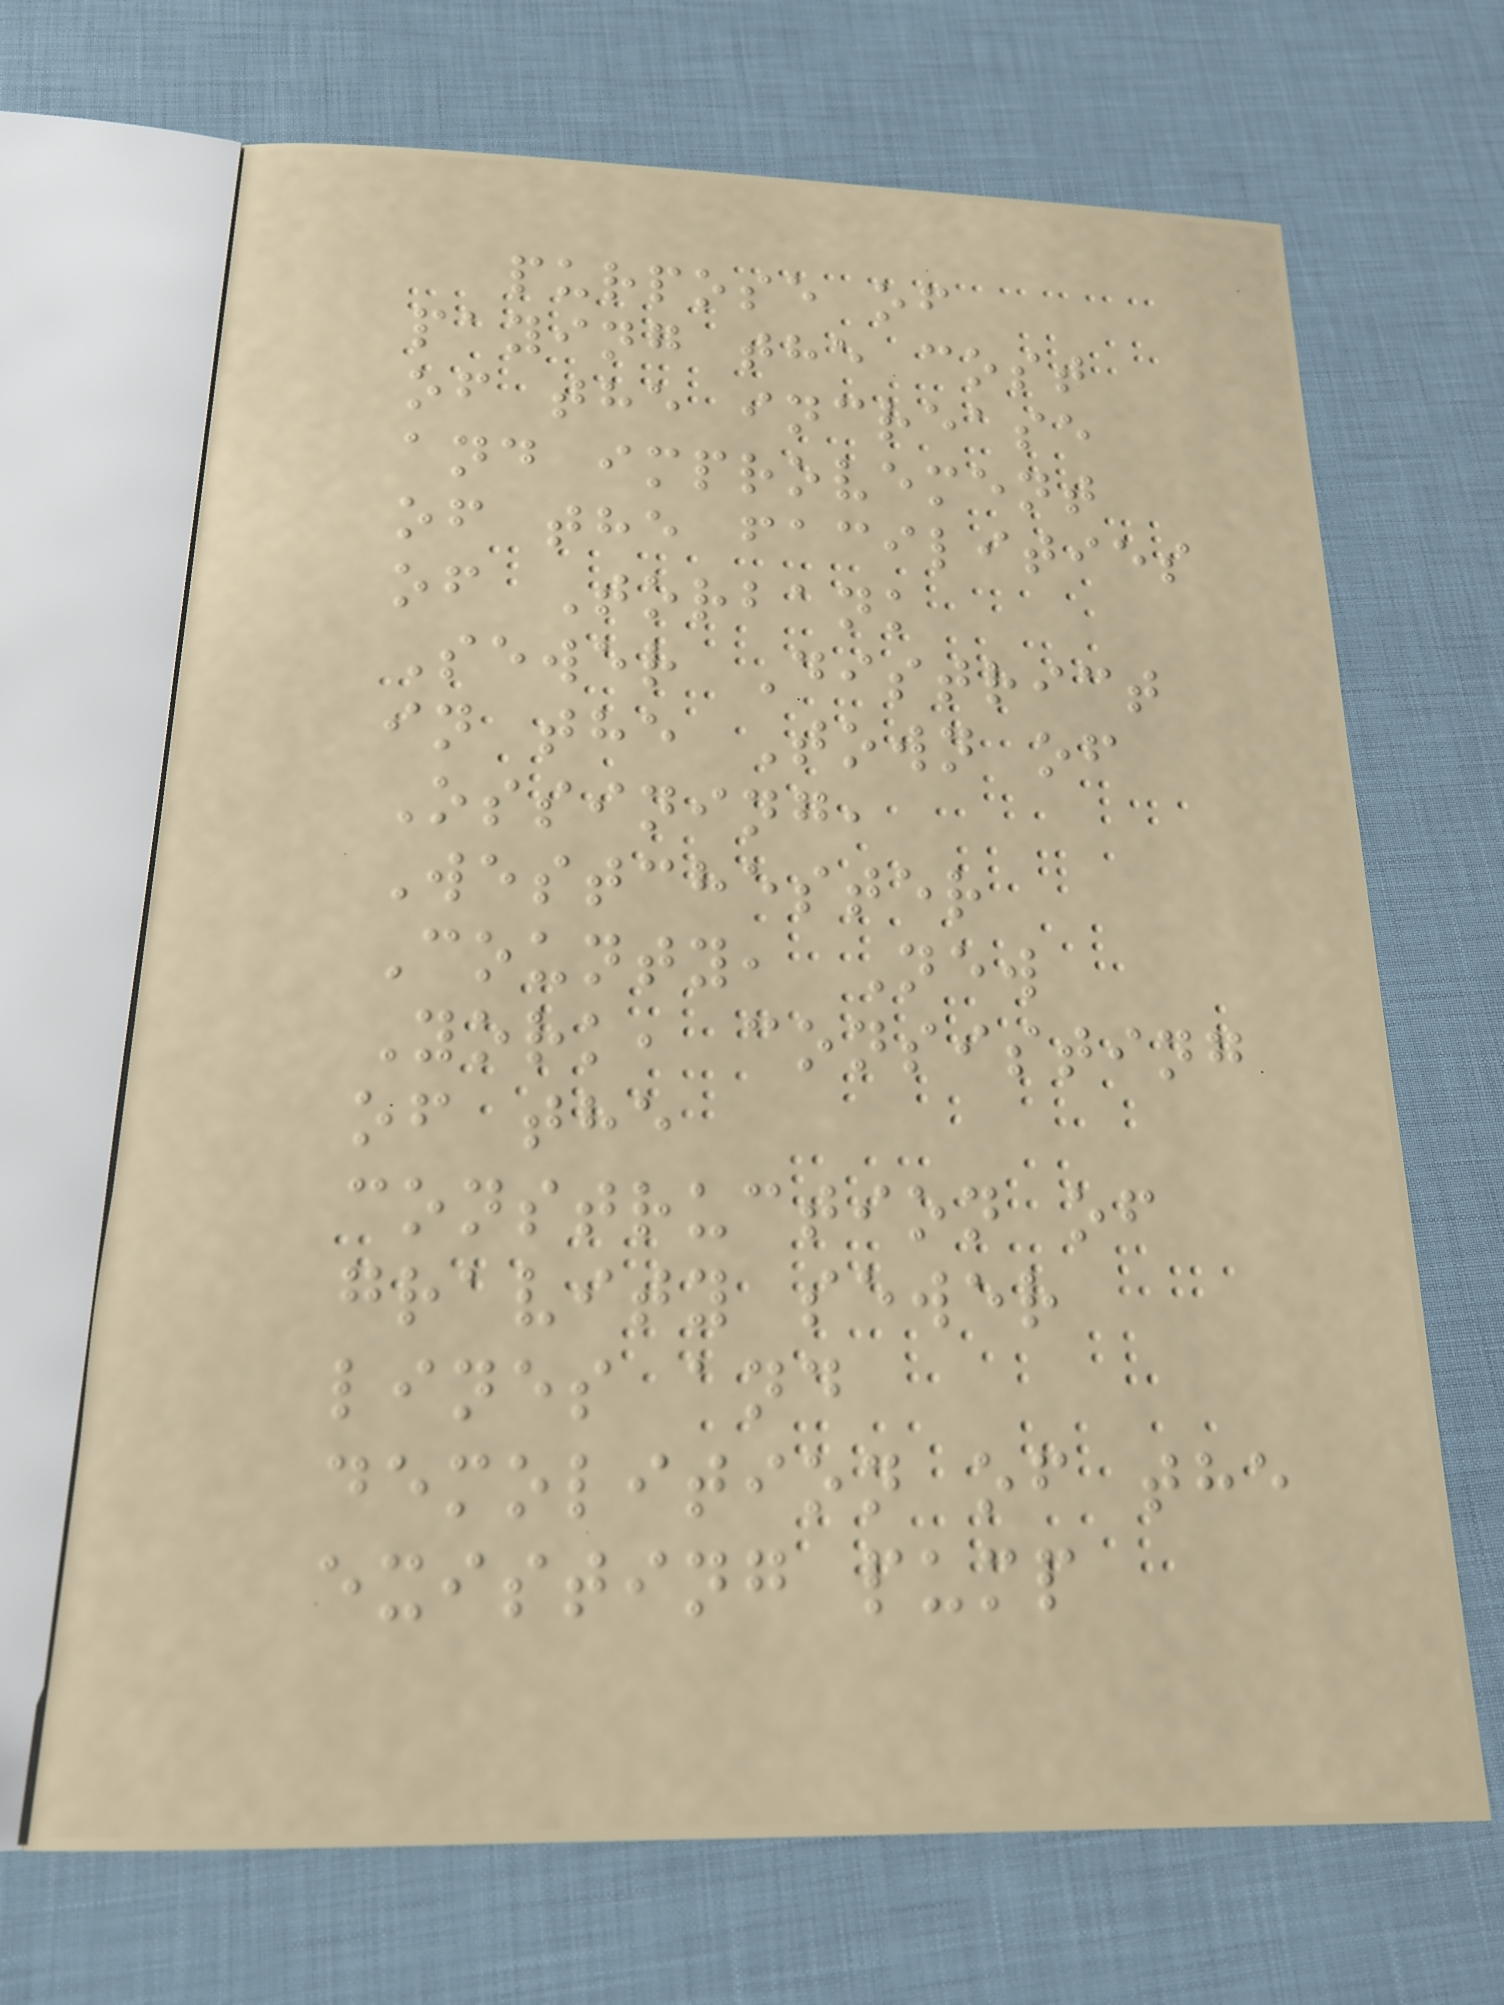purpose of
paying the cost
of the increase
and improvement
of the facilities
of Torbank
Sewer District
in the Town of
Ossining,
Westchester
County, New
York, consisting
of the
construction of
gravity sewer
lines and
demolition of the
existing pump
